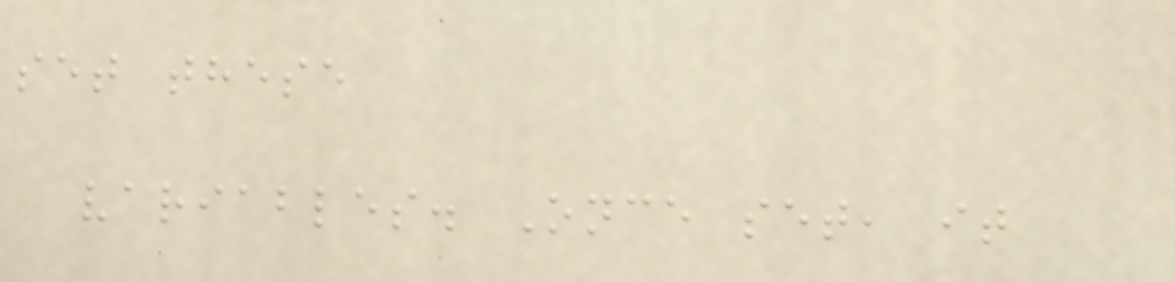set these
variables. Once set, it
